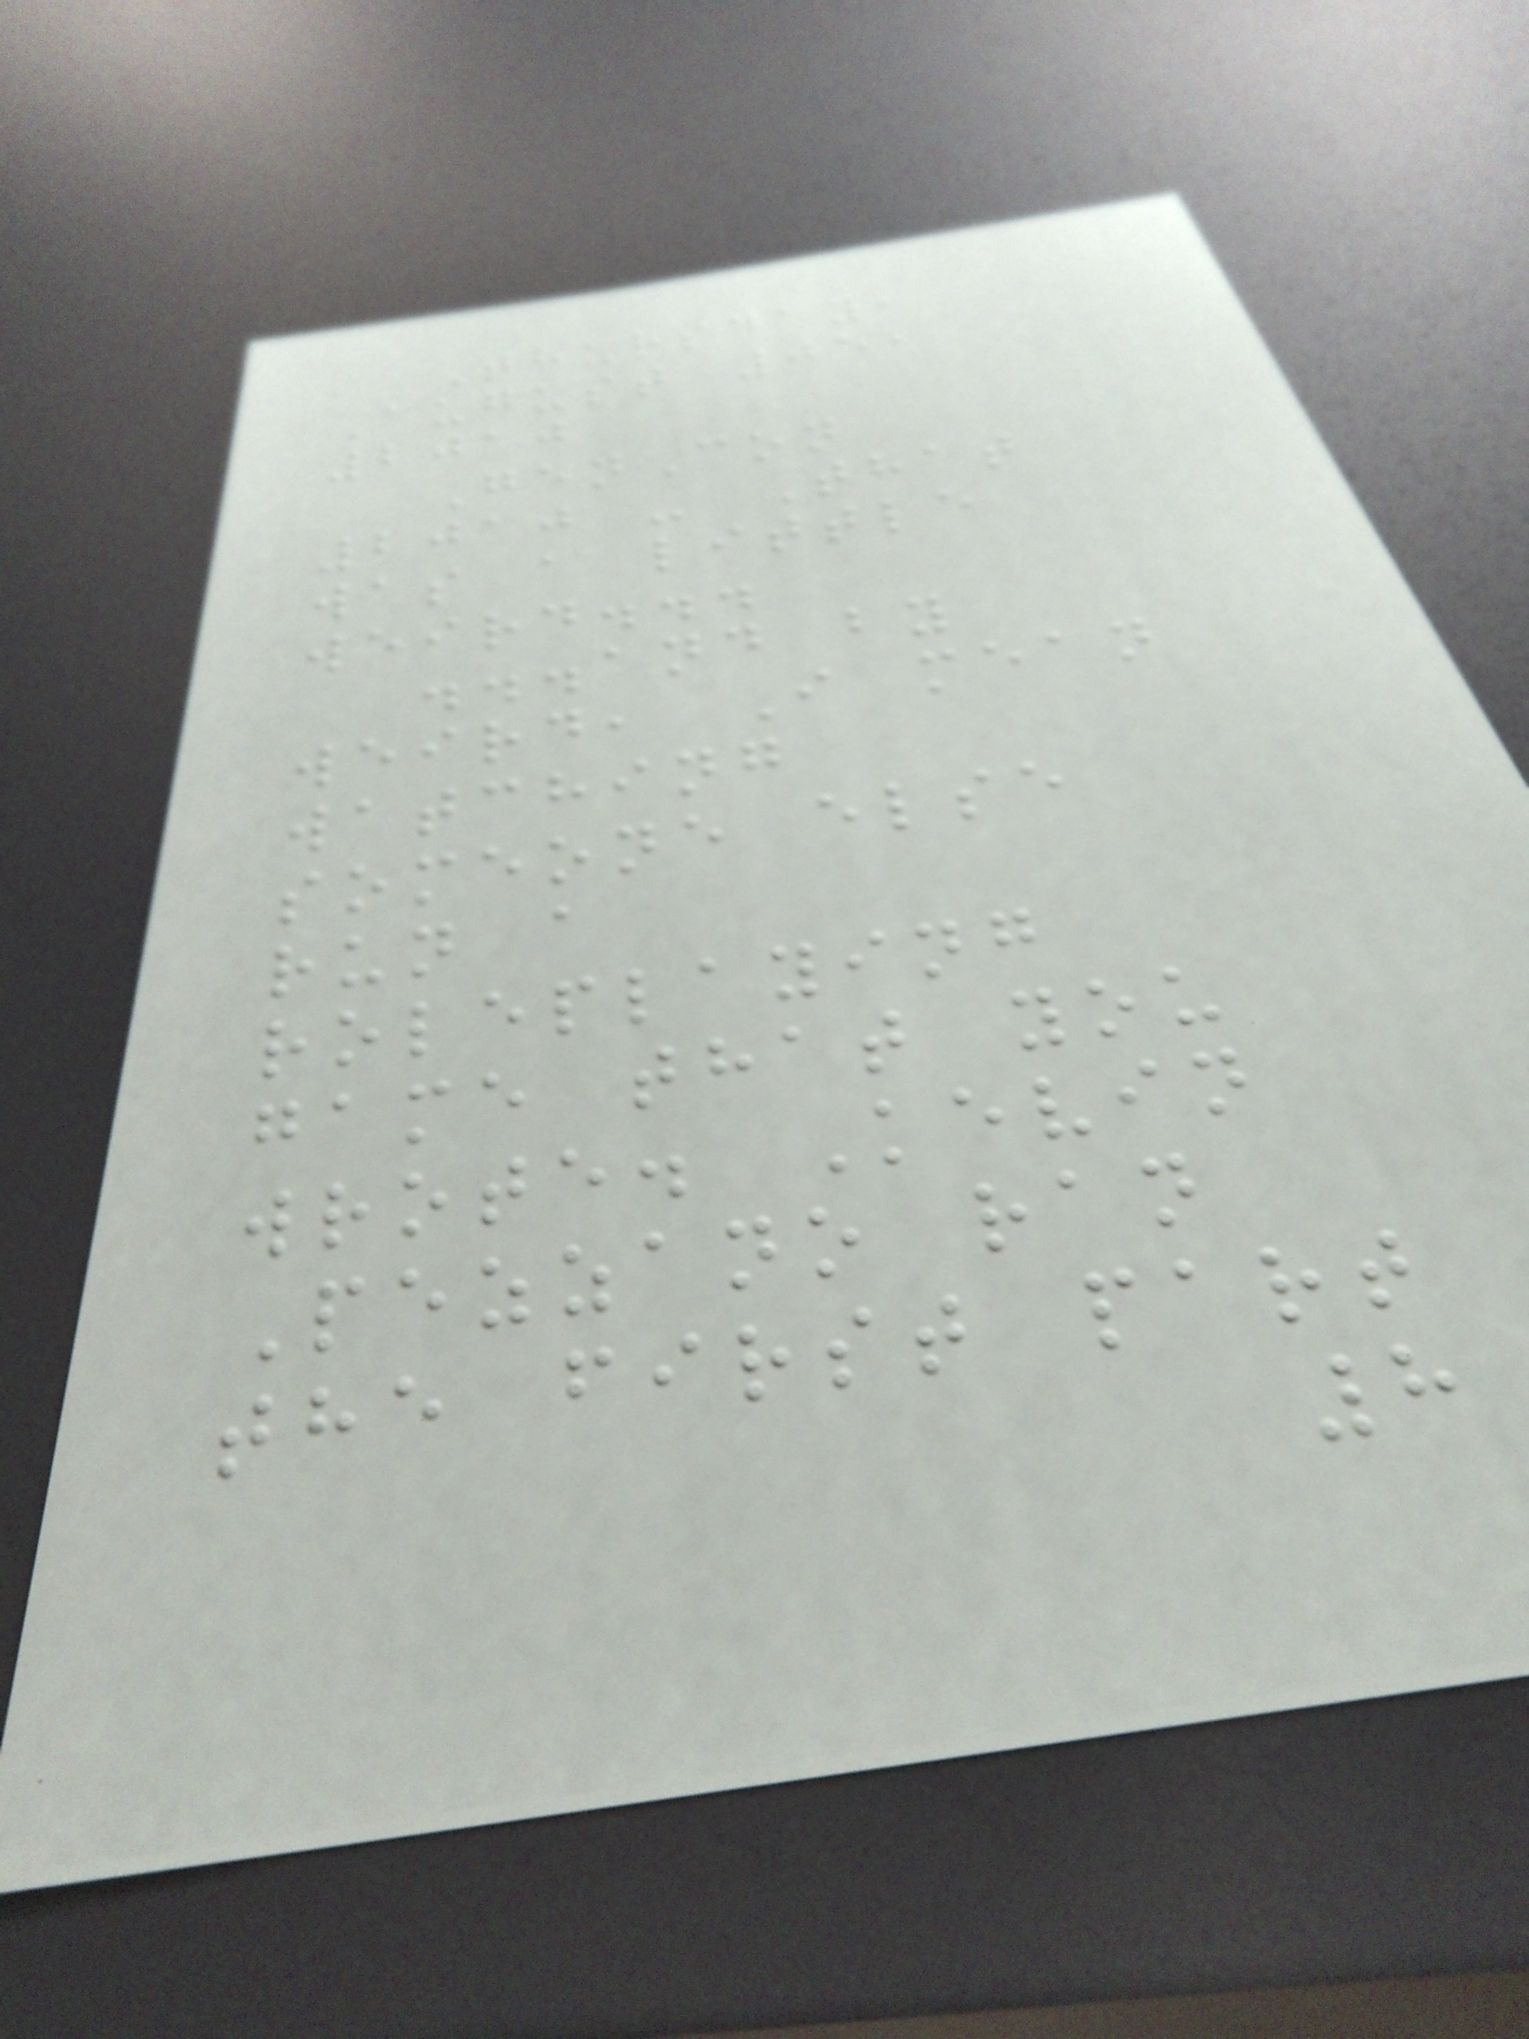Thursday,
August 05,
2010
GenCon
2010 - That
was a little
weird...
...and by
weird, I mean
watching
someone else
run a
roleplaying
game that you
wrote. Kevin
Pezzano ran
the first part
8
